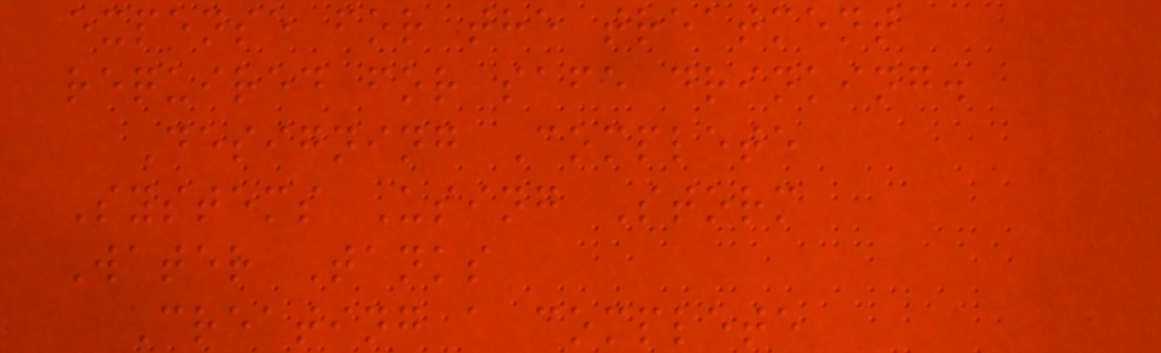expense for the treatment
required for safe drinking.
Designing Complete
Systems Using Storm
Water Tanks
Creating a complete
